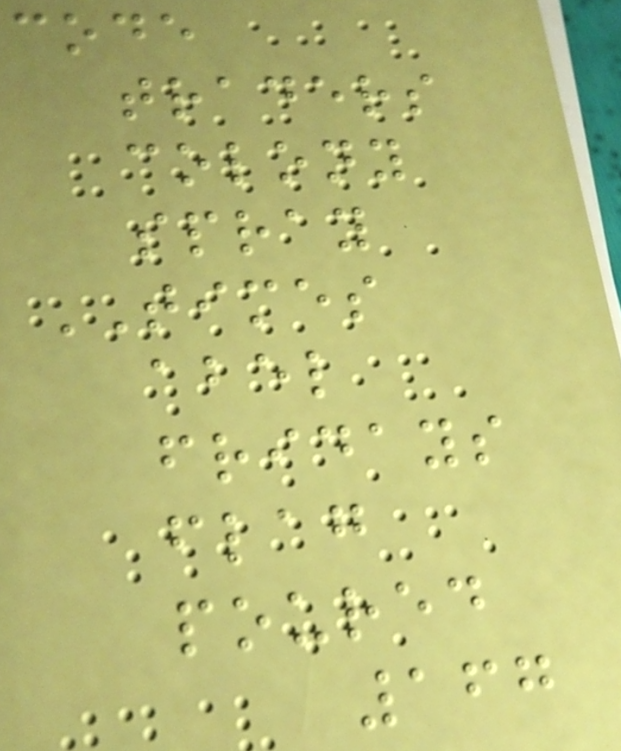code
traders
colony
spray
TIMES
abel
fridays
flag
poured
167
